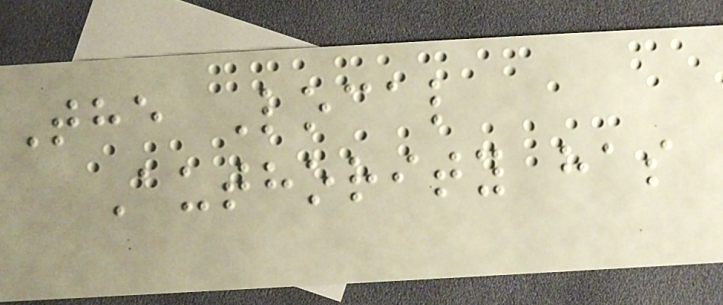The Local
Authority has
